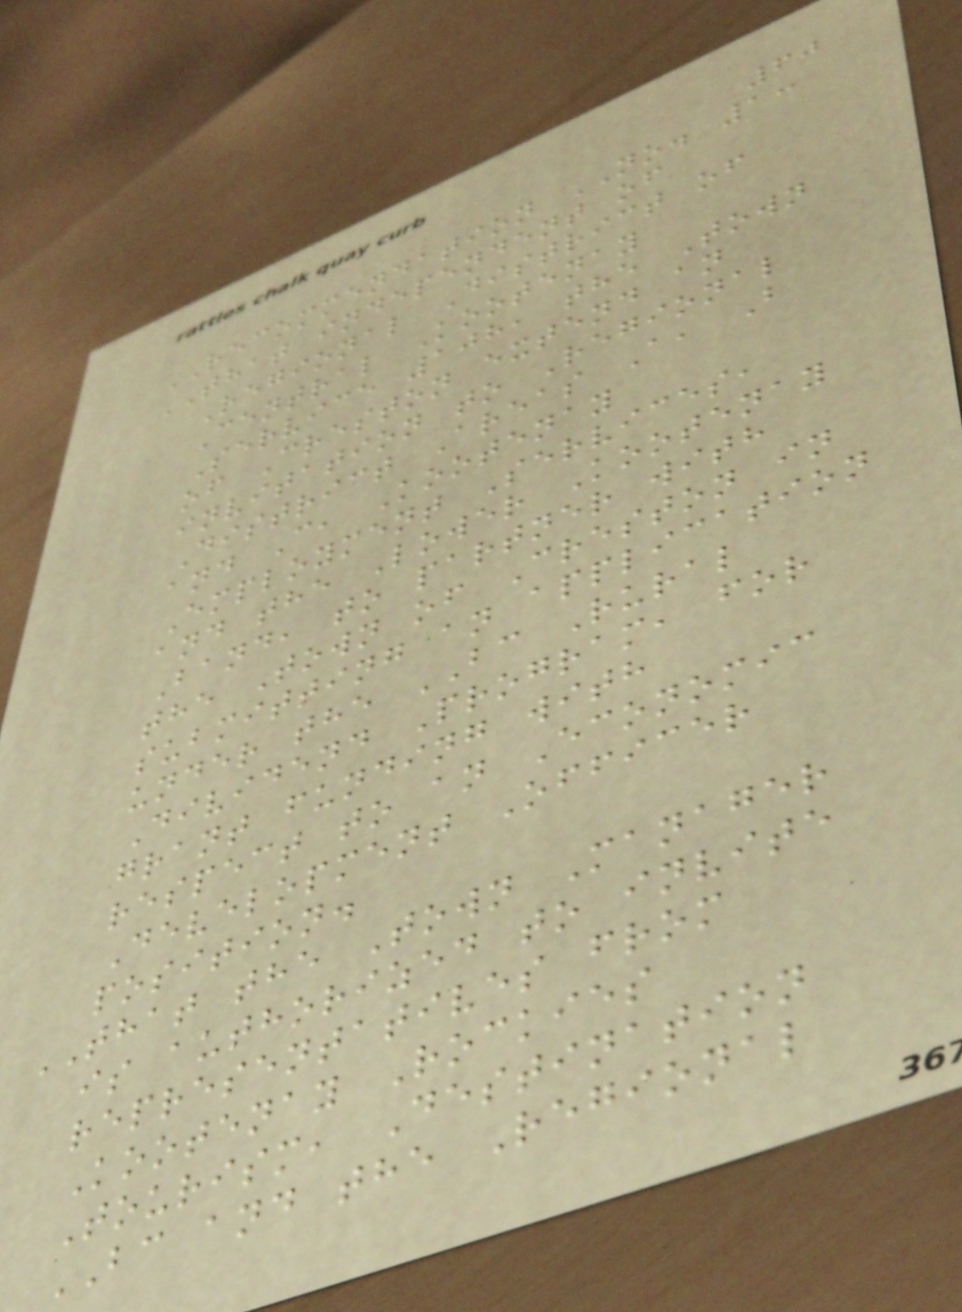60
RECOMMENDATION NO. 1:
THAT independent of
Regional District of
Central Kootenay
Service 108, the Town
of Creston extend an
invitation to Regional
District Areas A, B
and C, Kootenay
Employment Services,
and the Lower Kootenay
Band, to partner with
the Town of Creston in
submitting an application
under the BC Rural
Dividend Program, for
grant funding with
respect to an Economic
Development Officer
position.
THAT the Town Manager
is authorized to invite
representatives from
Kootenay Rockies
Tourism, Destination
BC and the Regional
